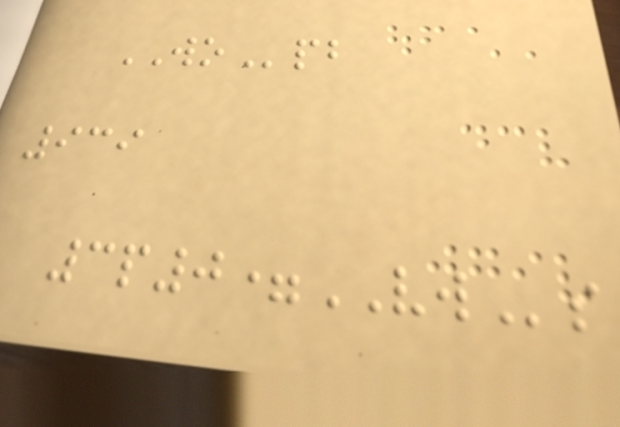WOpb
939
3p0=VWs
